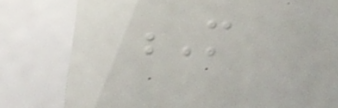M
